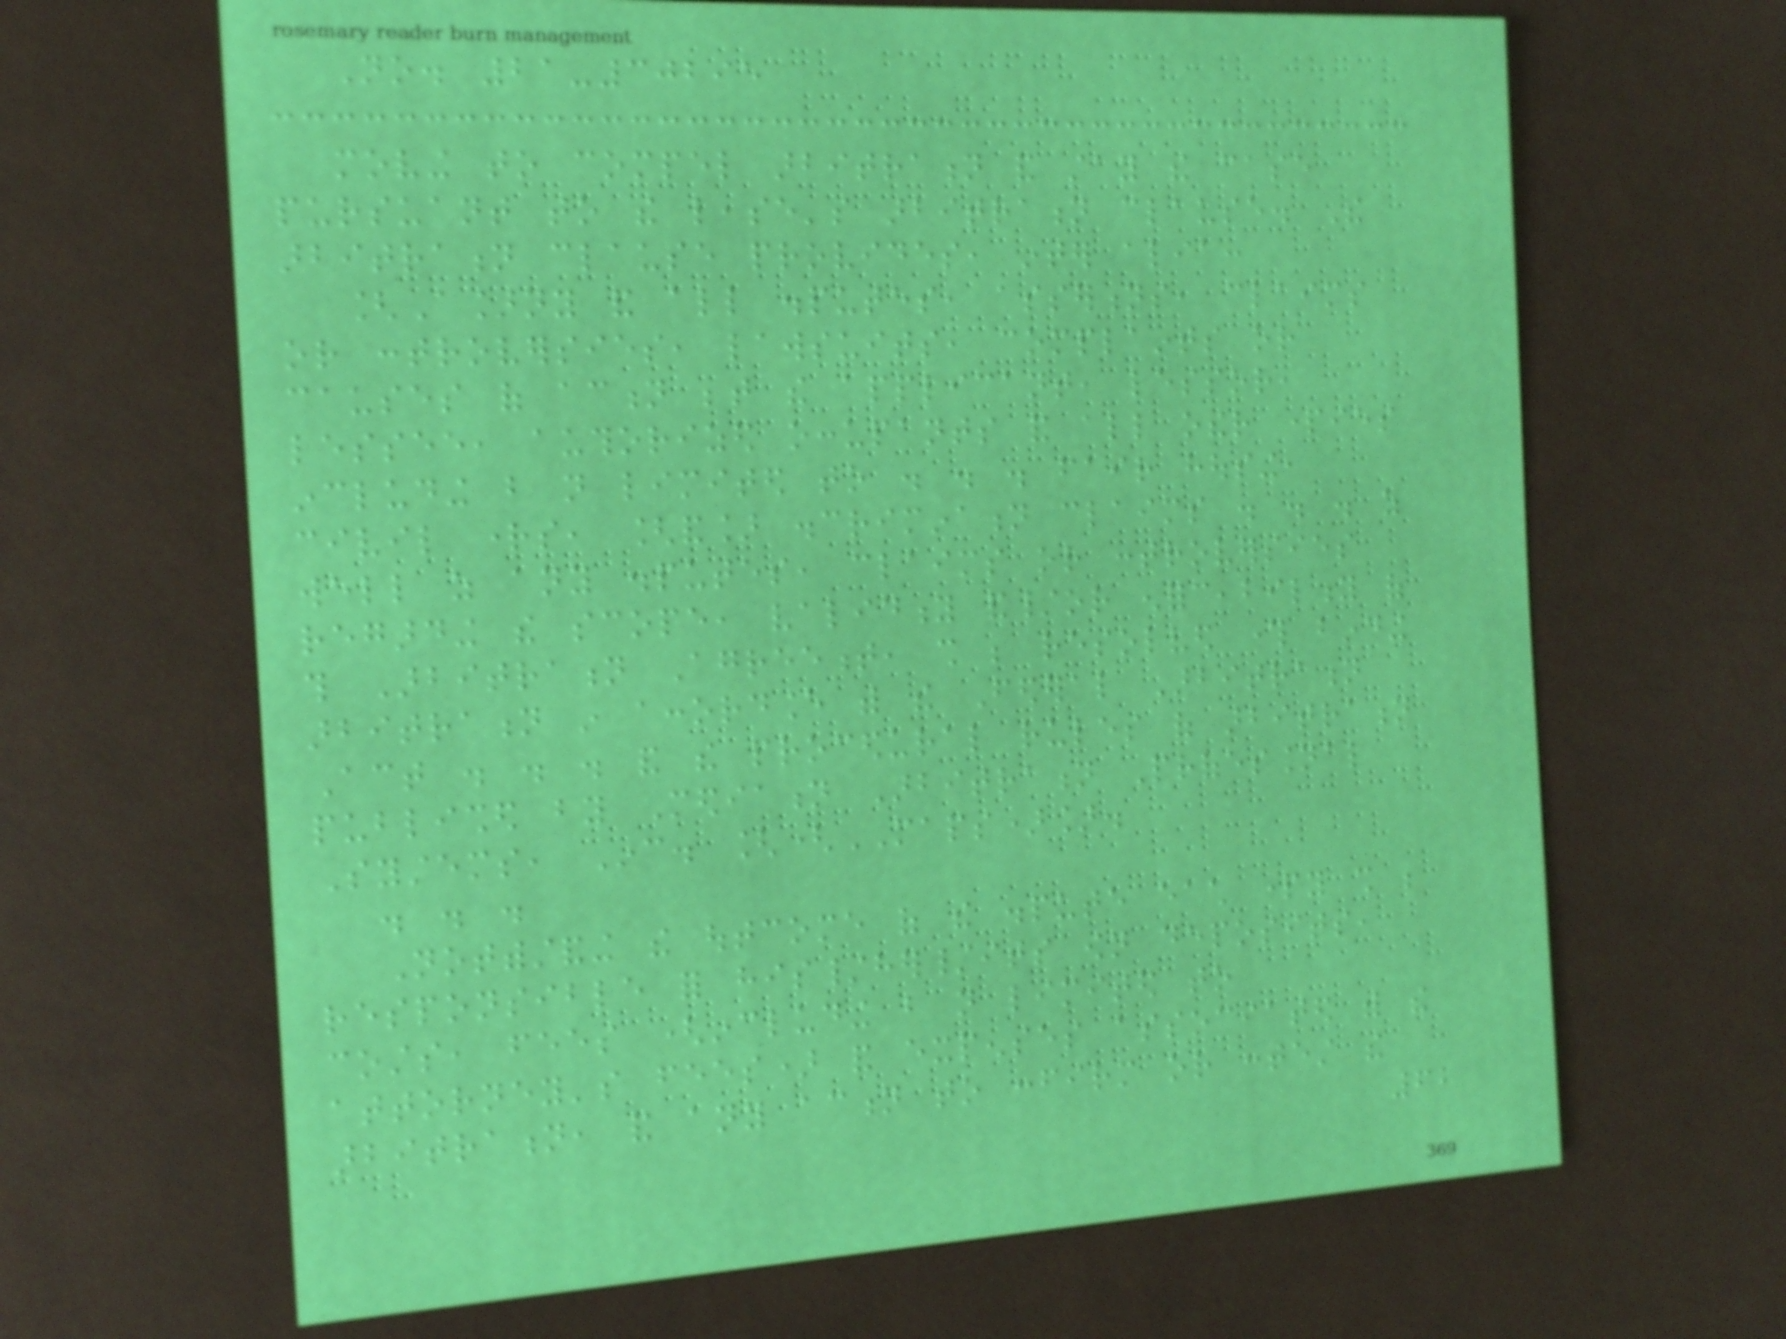No. 21-30295
moving to compel arbitration and stay the case
pursuant to the lease's arbitration clause. The
arbitration clause provides, inter alia:
[A]ny and all disputes, assertions, claims
or controversies, lawsuits, complaints or
causes of action between the applicant, lessor,
lessee, authorized occupants and all other parties
including but not limited to . . . fair housing,
civil rights, [and] discrimination claims . . . as
well as any disputes, claims or controversies
regarding the scope, validity and/or enforceability of
this Arbitration Agreement, shall be resolved through binding
arbitration in accordance with the Federal Arbitration
Act . . . and the procedural rules of arbitration
published by Mediation Arbitration Professional
Systems, Inc. [(MAPS)].
. . .
Notwithstanding the outcome of the dispute each party shall be
responsible for his/her/its own deposits,
costs, fees (including but not limited to
attorney's fees) and expenses associated with the
arbitration, and any action to confirm or contest the
62
